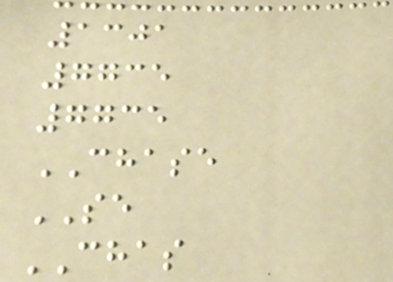1301
7735
7735
CHASE
SE
CHAS
